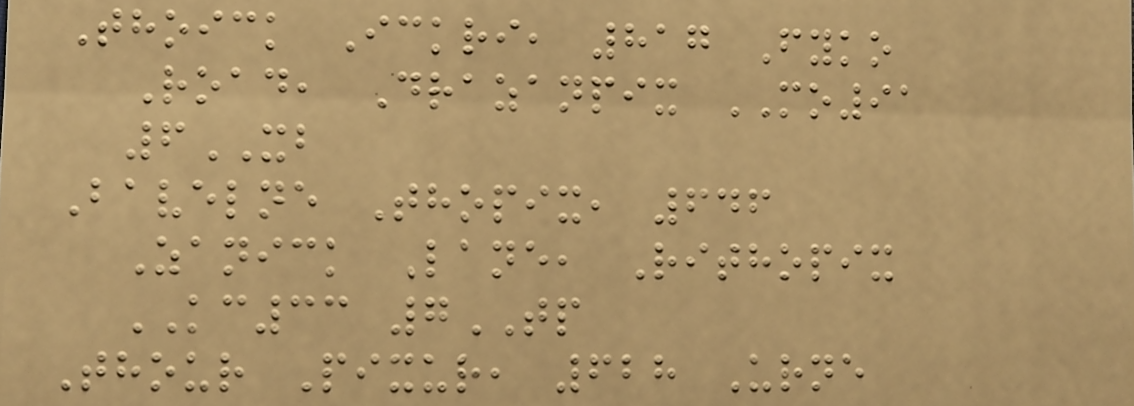Thoick Ickri, 817 Fyko
Road, Drazanpix MO91
6XB
Bavelne Thopix, 646
Zanick Lane, Rithopix
KC33 7TP
Thour Pixur, 628 Urne
